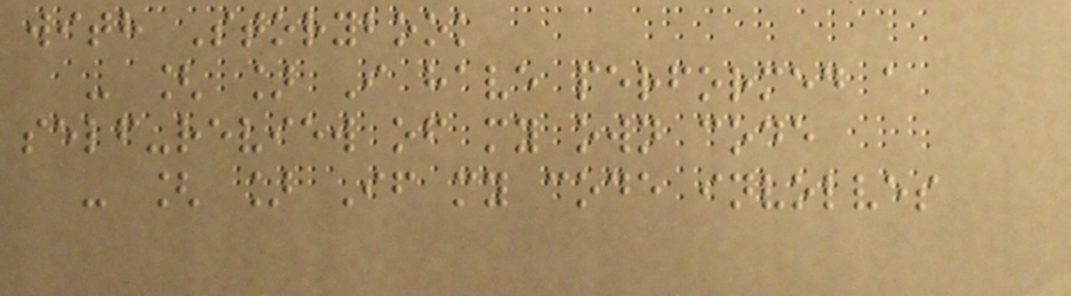with Storybook
- [ ] I have performed a
self-review of my own code
- [ ] If my code involves
